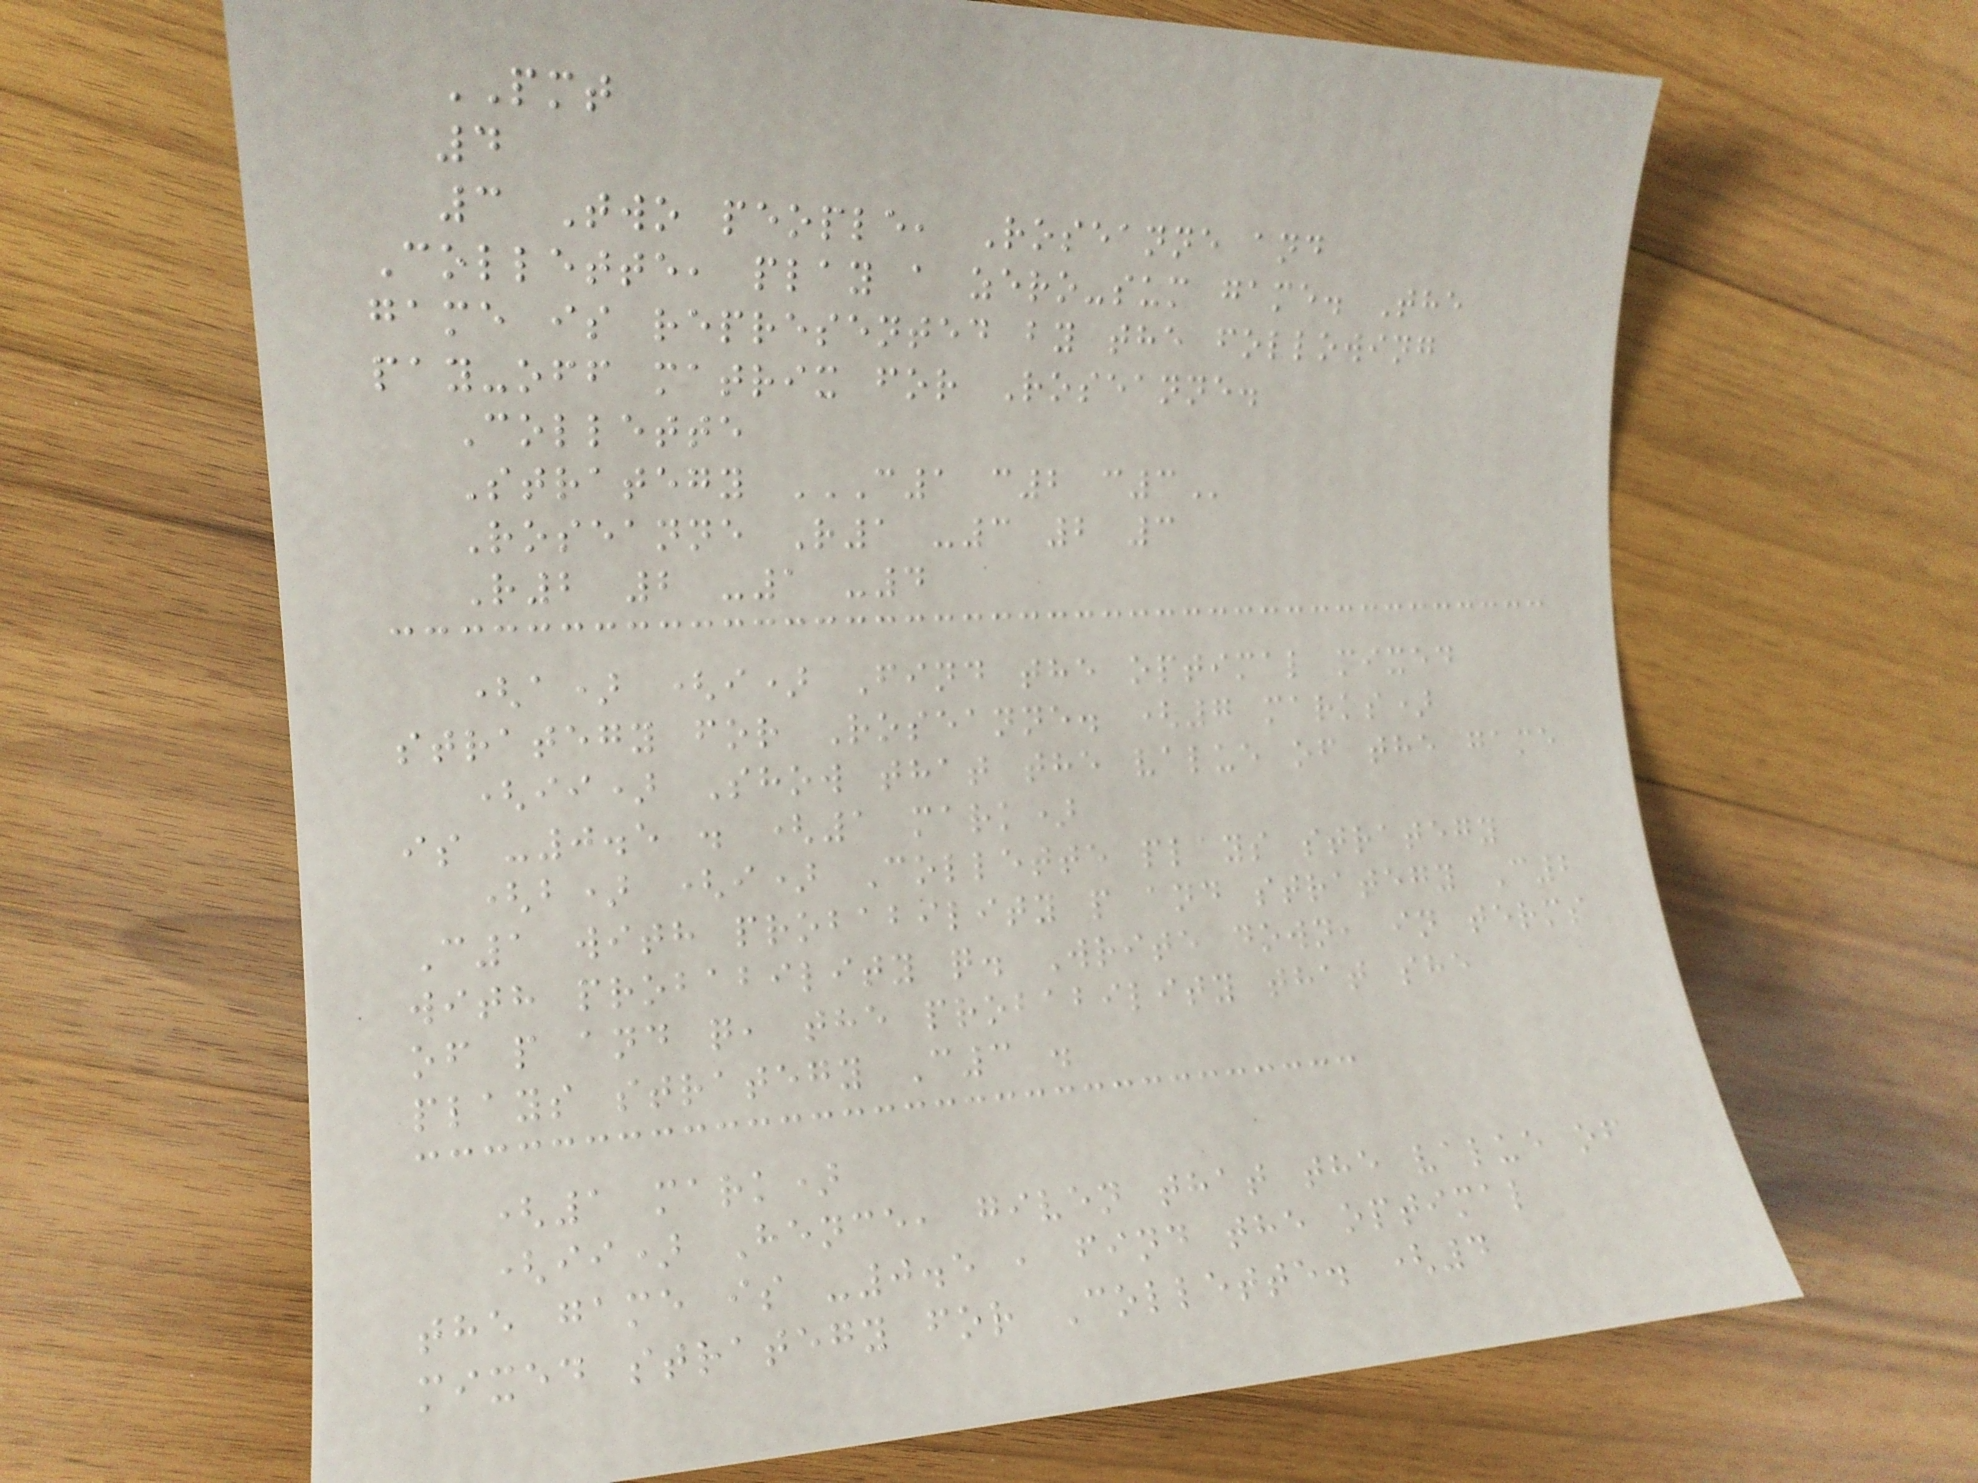PMT
4
3 Two people, Roseanne and
Collette, play a zero-sum game. The
game is represented by the following
pay-off matrix for Roseanne.
Collette
Strategy C1 C2 C3
Roseanne R1 -3 2 3
R2 2 -1 -4
(a) (i) Find the optimal mixed
strategy for Roseanne. (7 marks)
(ii) Show that the value of the game
is -0.5 . (1 mark)
(b) (i) Collette plays strategy
C1 with probability p and strategy C2
with probability q. Write down, in terms
of p and q, the probability that she
plays strategy C3 .
(1 mark)
(ii) Hence, given that the value of
the game is -0.5 , find the optimal
mixed strategy for Collette. (4
